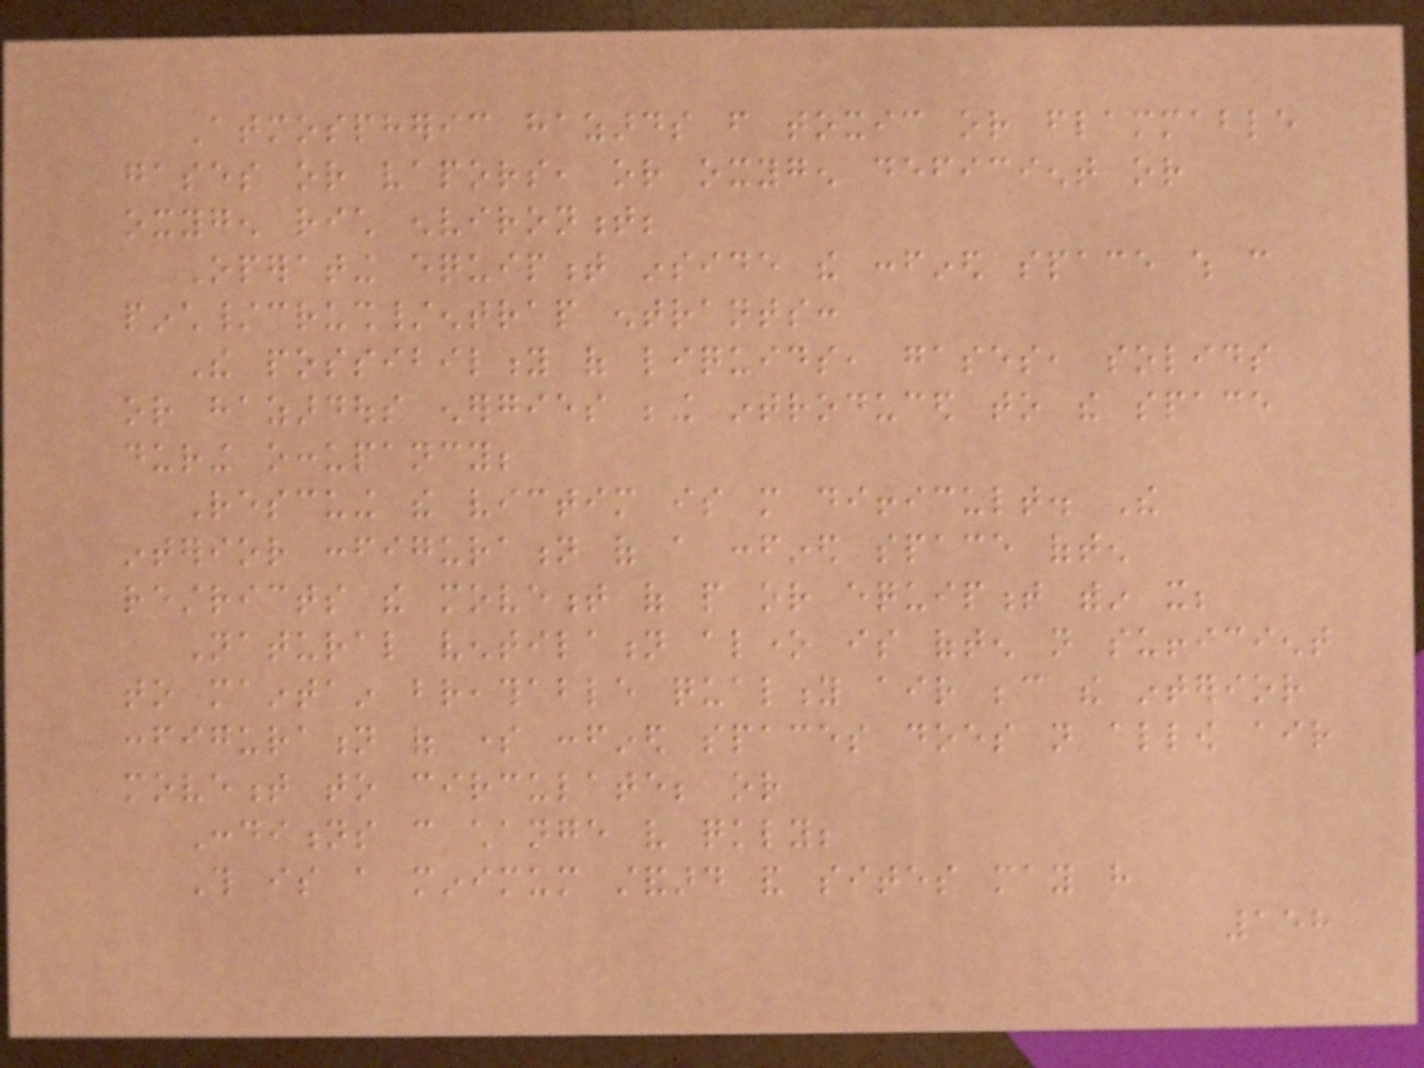Atmospheric hazards from toxic or flammable
gases or vapors, or oxygen deficient or
oxygen rich environment;
Operating equipment inside the confined space which can
pinch/crush/entrap entrants:
The possibility of liquids, gases, solids
or hazardous energies being introduced to the space
during occupancy;
Rescuing the victim is more difficult. The
interior configuration of a confined space often
restricts the movement of people or equipment within it;
Natural ventilation alone is often not sufficient
to maintain breathable quality air because the interior
configuration of some confined spaces does not allow air
movement to circulate; or
Conditions can change very quickly;
This is a minimum standard and sites may have
158
